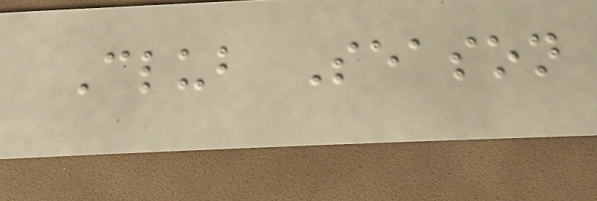Club Season
